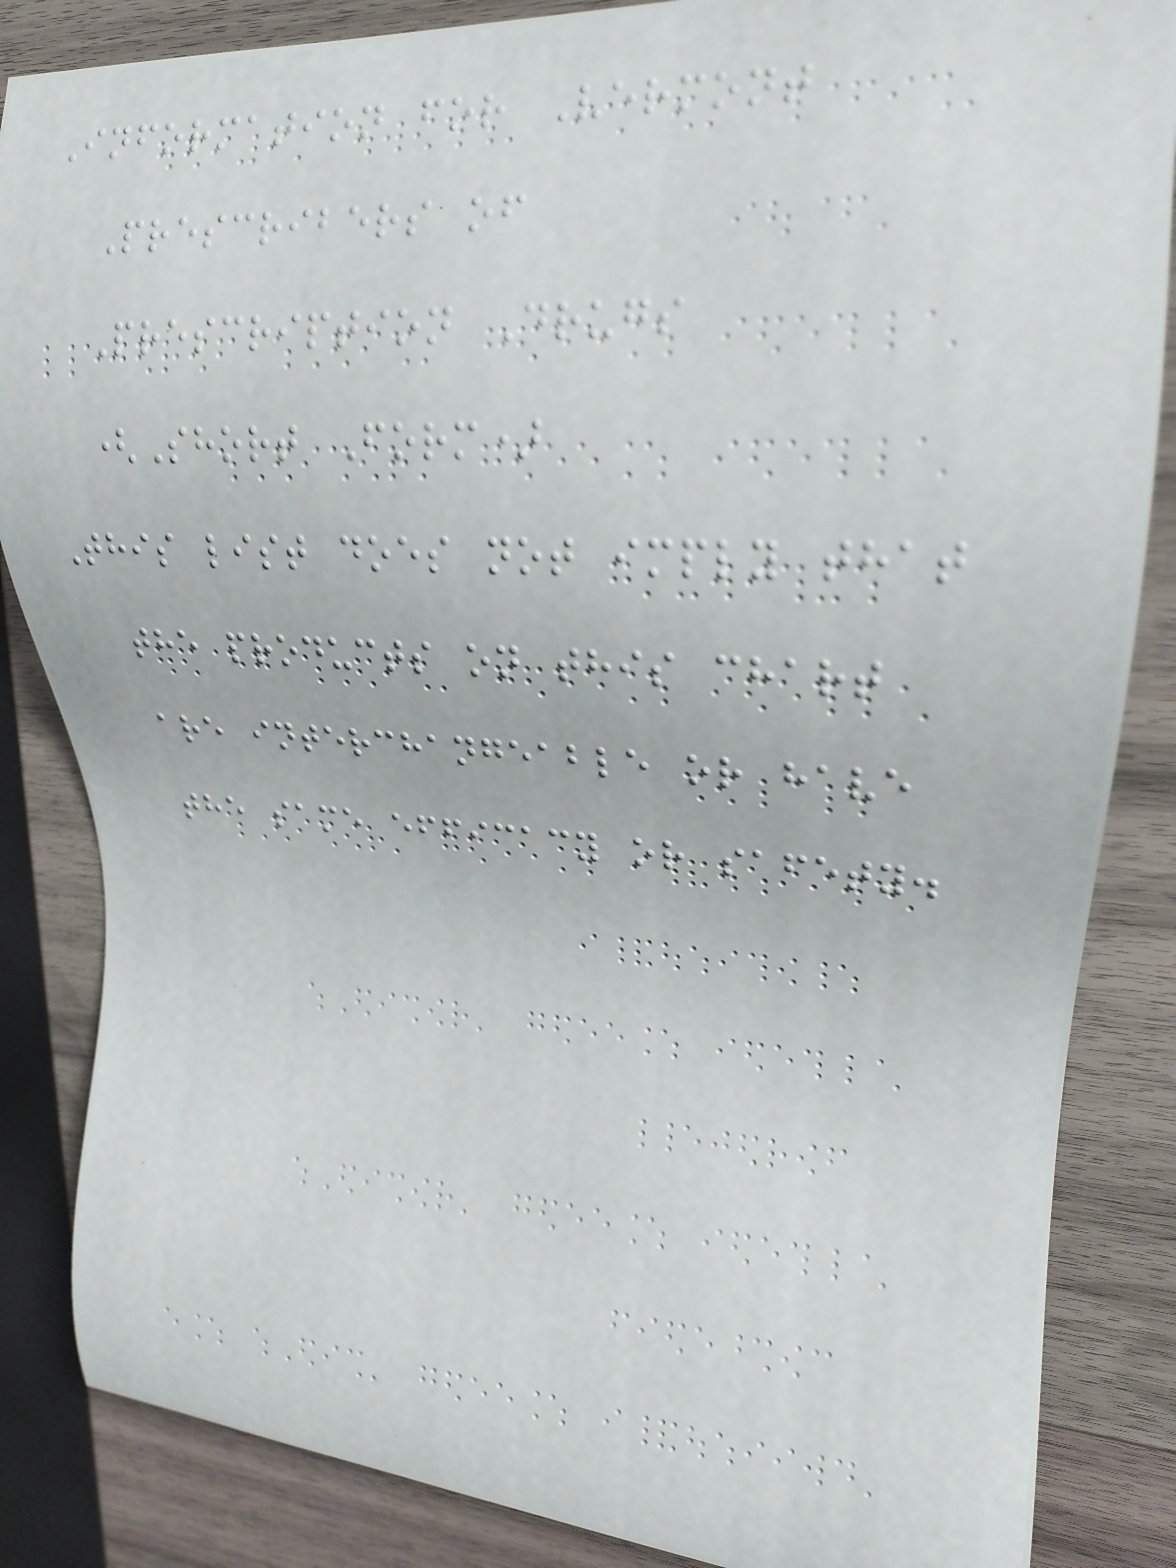Information for Vermont
Prescribers of
Prescription Drugs
(Short Form)
This list does not imply that
the products on this chart
are interchangeable or have
the same efficacy or safety.
